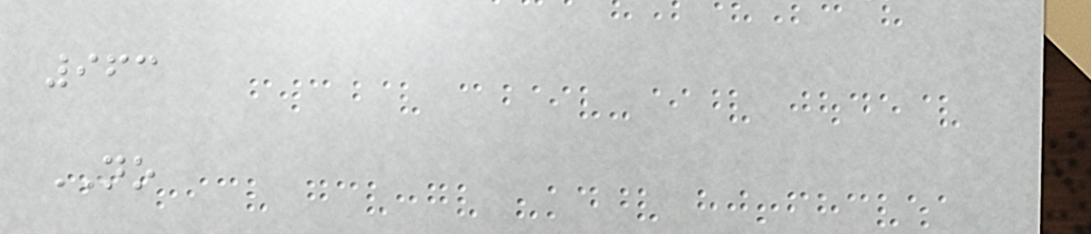963
NO
